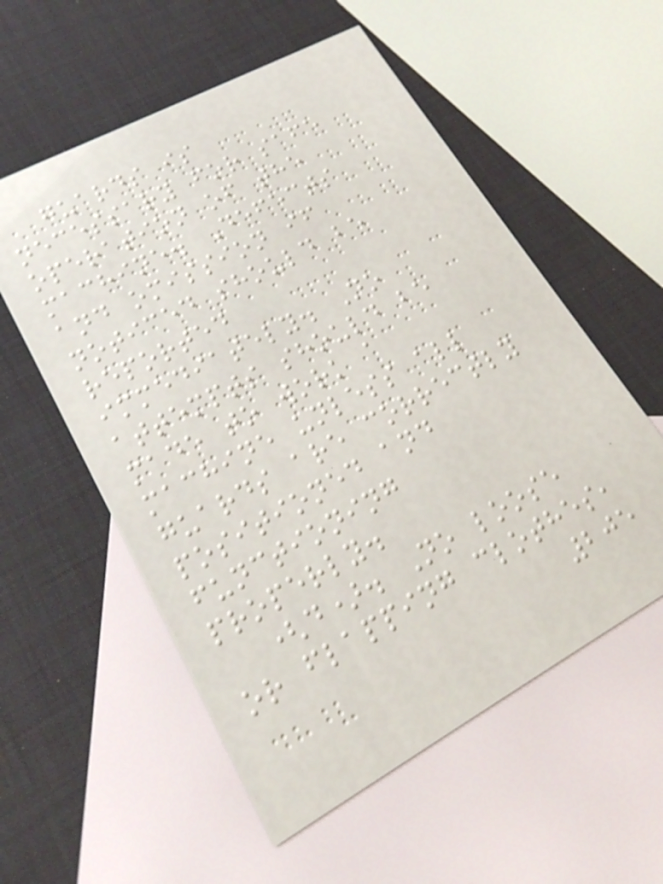guards is
necessary for safe
operation of the
machine. Defects
and omission if
noticed should be
reported
immediately. No
attempts should be
made to work a
machine unless all
guards are correctly
positioned and
functioning
properly.
(d). No loose
or flapping clothes,
205
